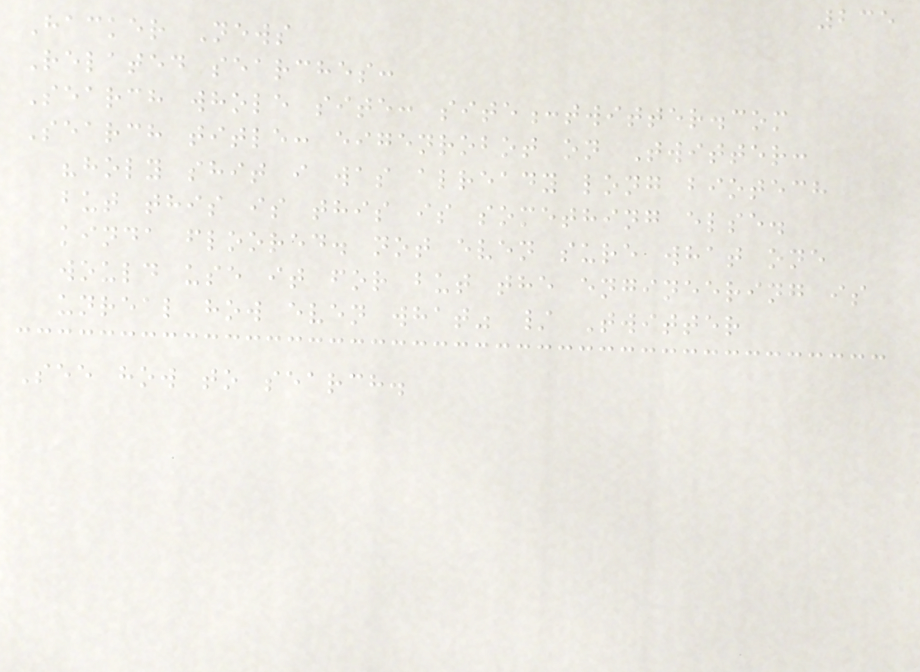235
Hacker News
Related searches:
Search whole site: site:twitter.com
Search title: eigenrobot on Twitter:
"holy shit i was already long biotech
but this is this is something else.
kinda floored. not even sure what one
would use it for but the engineering is
unreal how even what" / Twitter
See how to search.
